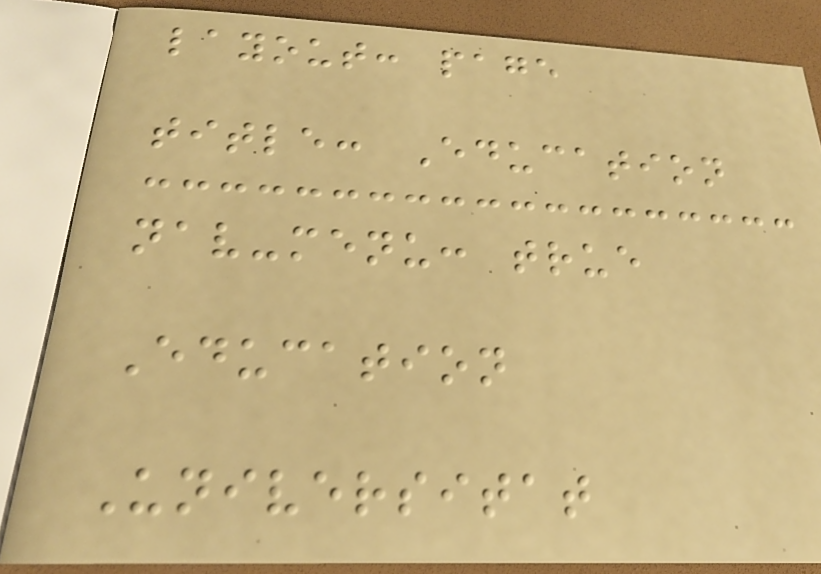layout: page
title: Education
nav-menu: true
Education
Universitat
